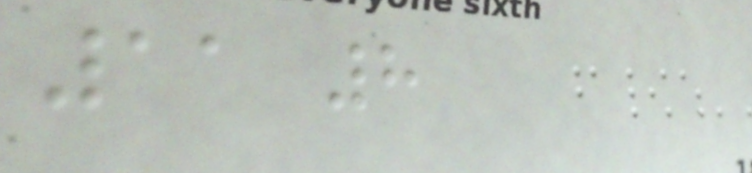11 8
